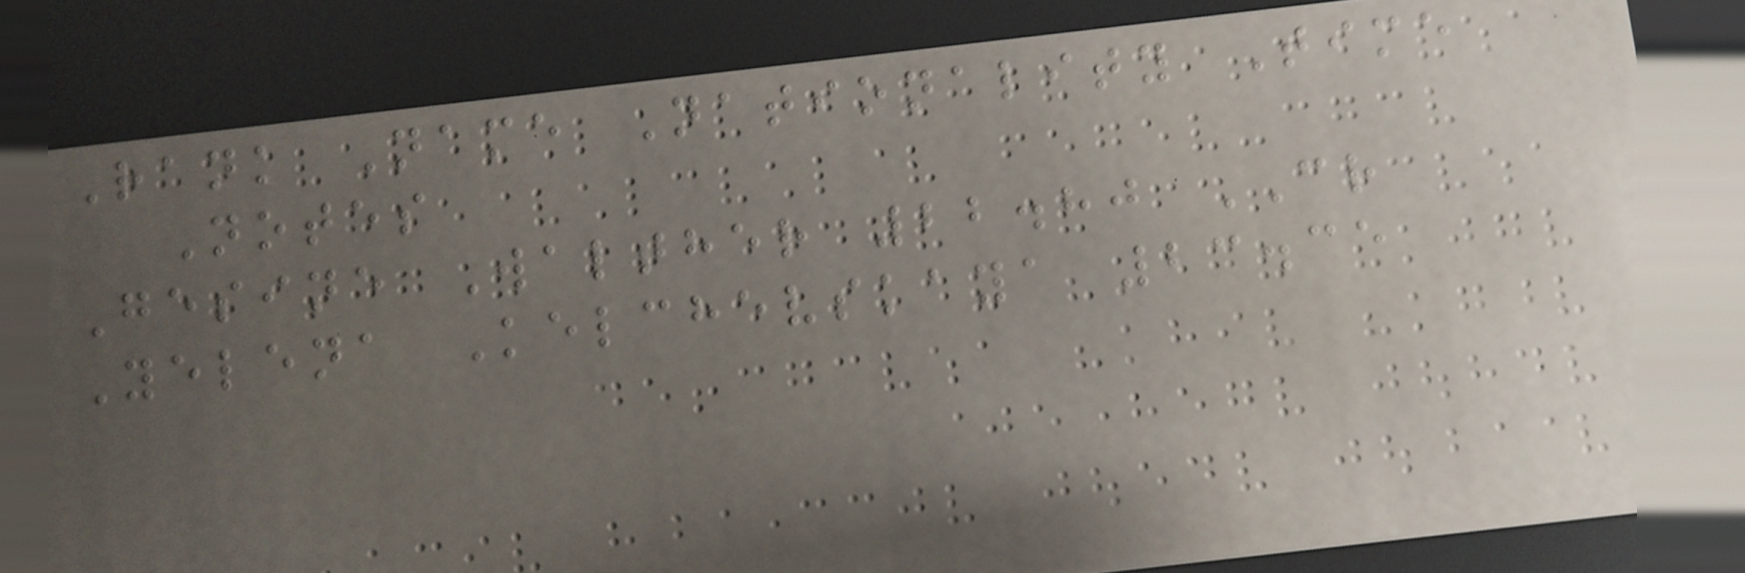Rank Name Nationality Time
Notes
Gesine Walther 22.80 CR
Yelena Kelchevskaya 23.35
